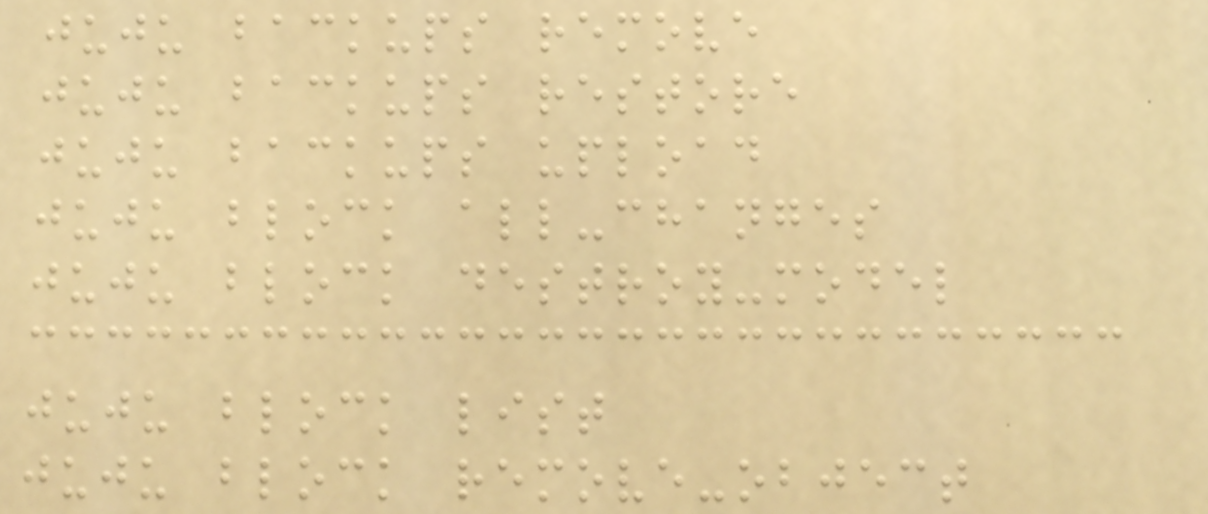juju backups remove
juju backups restore
juju backups upload
juju block all-changes
juju block destroy-model
juju block list
juju block remove-object
